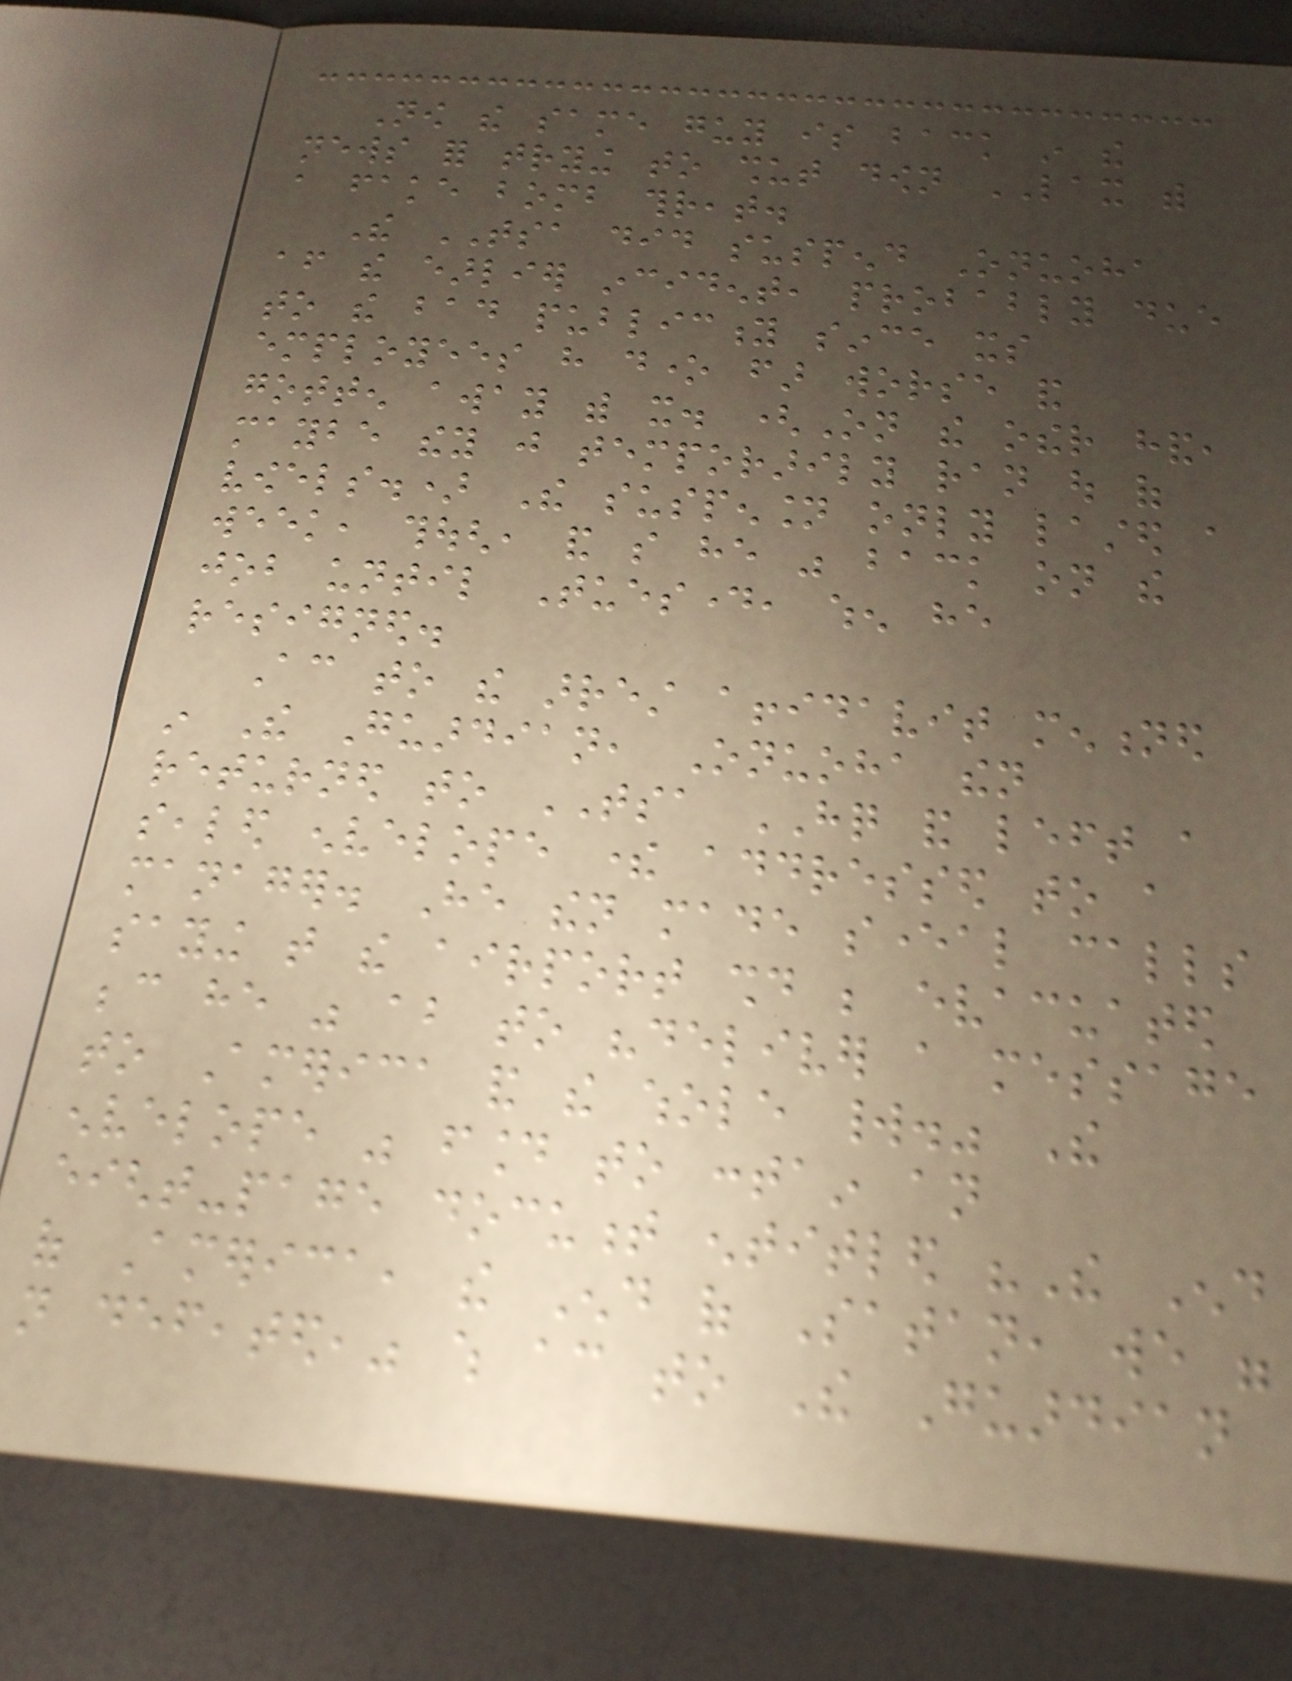Now the same guy is back in the
news for trying to shut down LAX with
a fake bomb threat.
The TSA did suspend Onuoha
after the earlier incident, probably due
to the bad publicity since its
employees have done far worse and
gotten away with it. (On the other hand,
maybe they just temporarily ran out of
vowels.) The suspension only lasted a
week, though, and so he was back on the
job until Tuesday, when he
resigned.
According to the arrest affidavit mentioned
in The Guardian, Onuoha then
returned to TSA HQ and left a
sealed envelope there addressed to a
manager. He then made several calls
saying that the airport should be evacuated
because he was about to "deliver a message
to America and the whole world." The
envelope was found to contain an
eight-page document entitled "The End
of America, the End of Satan, we were
not defeated," which according to The Guardian
